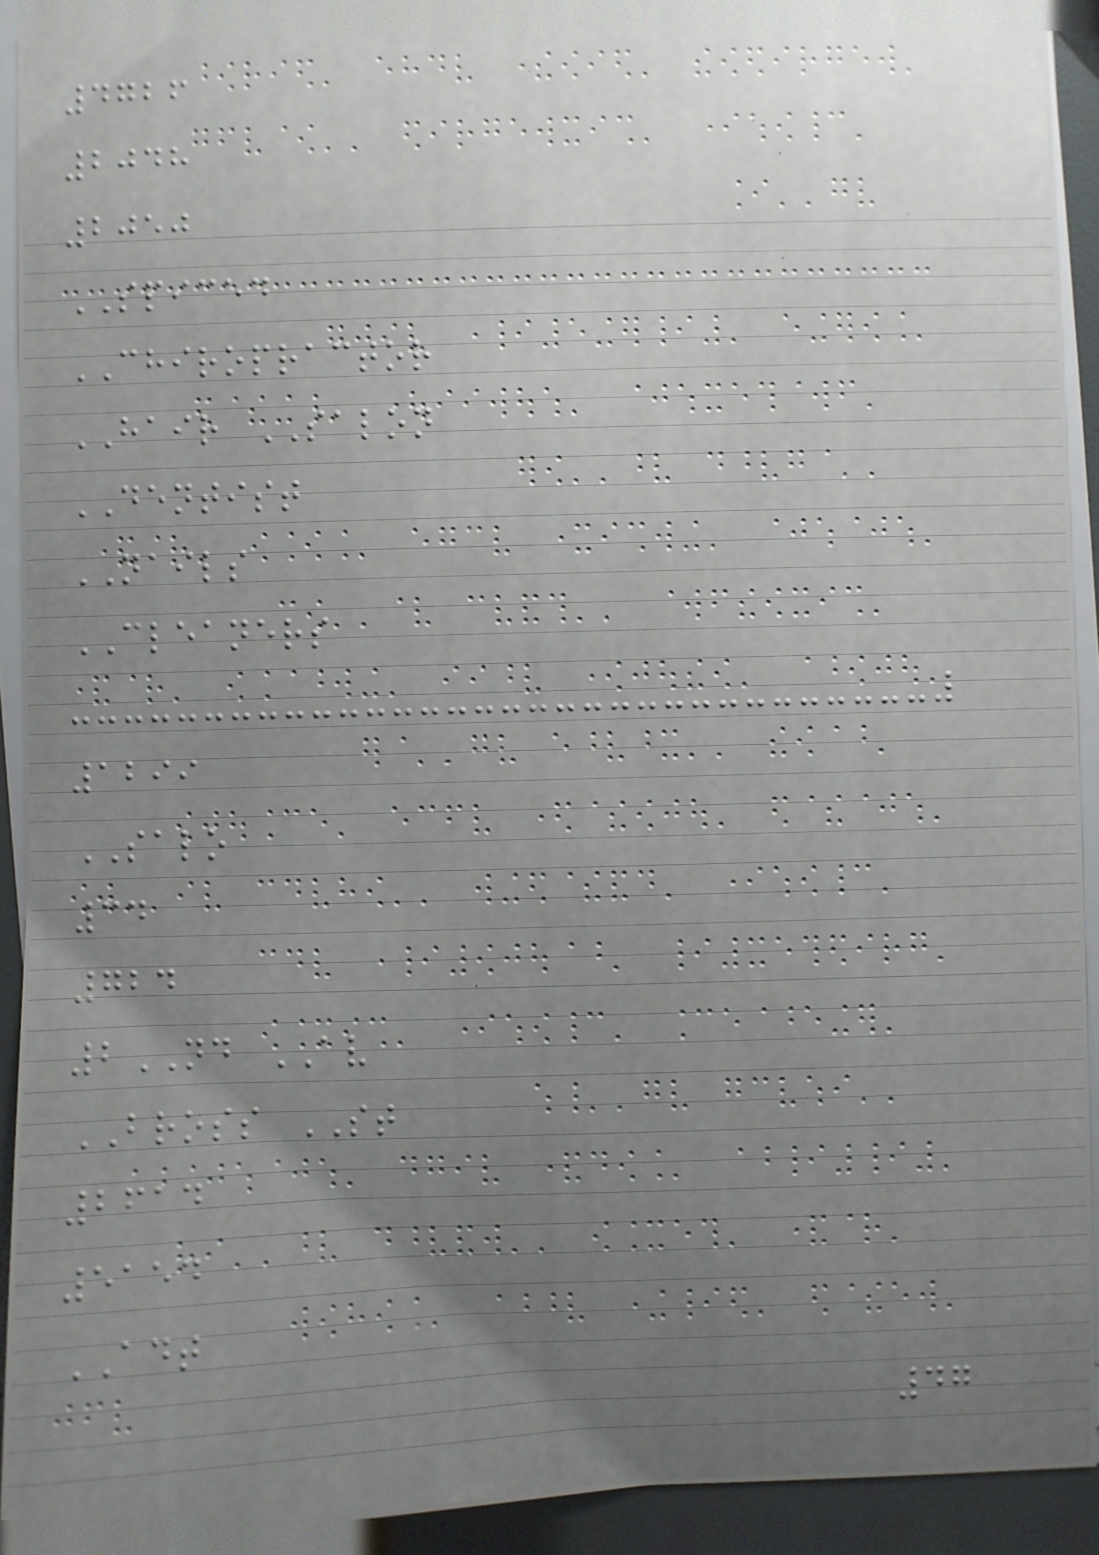4726
2048
2050
SPICED
CHIROPRACTOR
HAIR SALON
DENTIST
NAILS
CLEANERS
1299
SALO
34
724
2ND AV
BROSS ST
2614
5154
ADT
47
